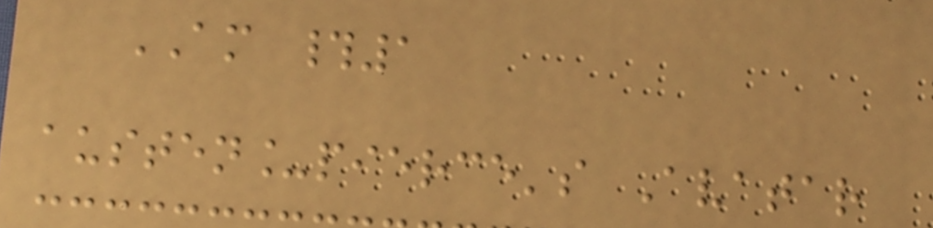AM #1
austen_pierce's Avatar
